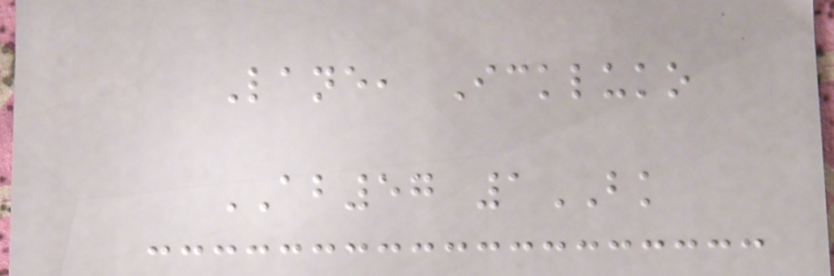Lane, Ickluko
AB57 1BK
